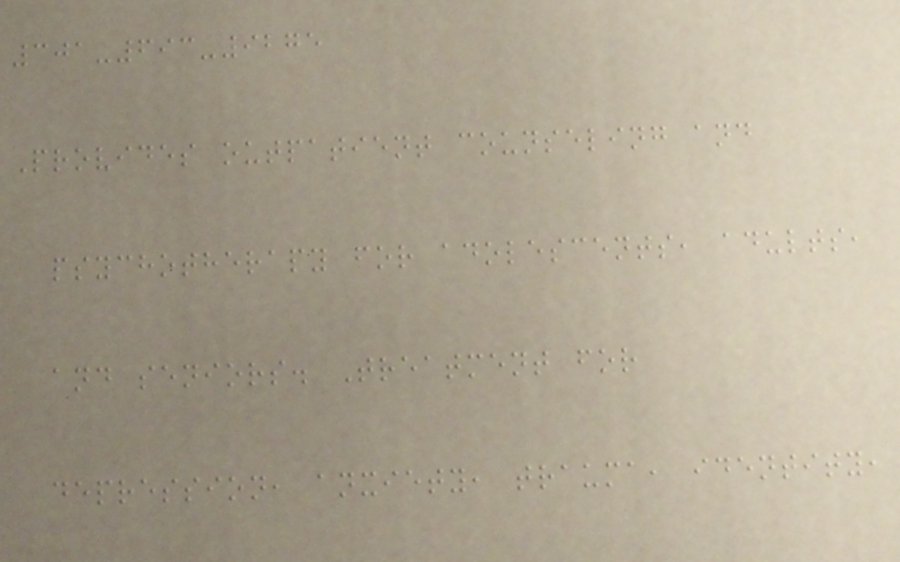301-693-9275
Provides outpatient counseling and
psychotherapy for adolescents, adults,
and seniors. Treatment for
depression, anxiety, trauma, identity,
